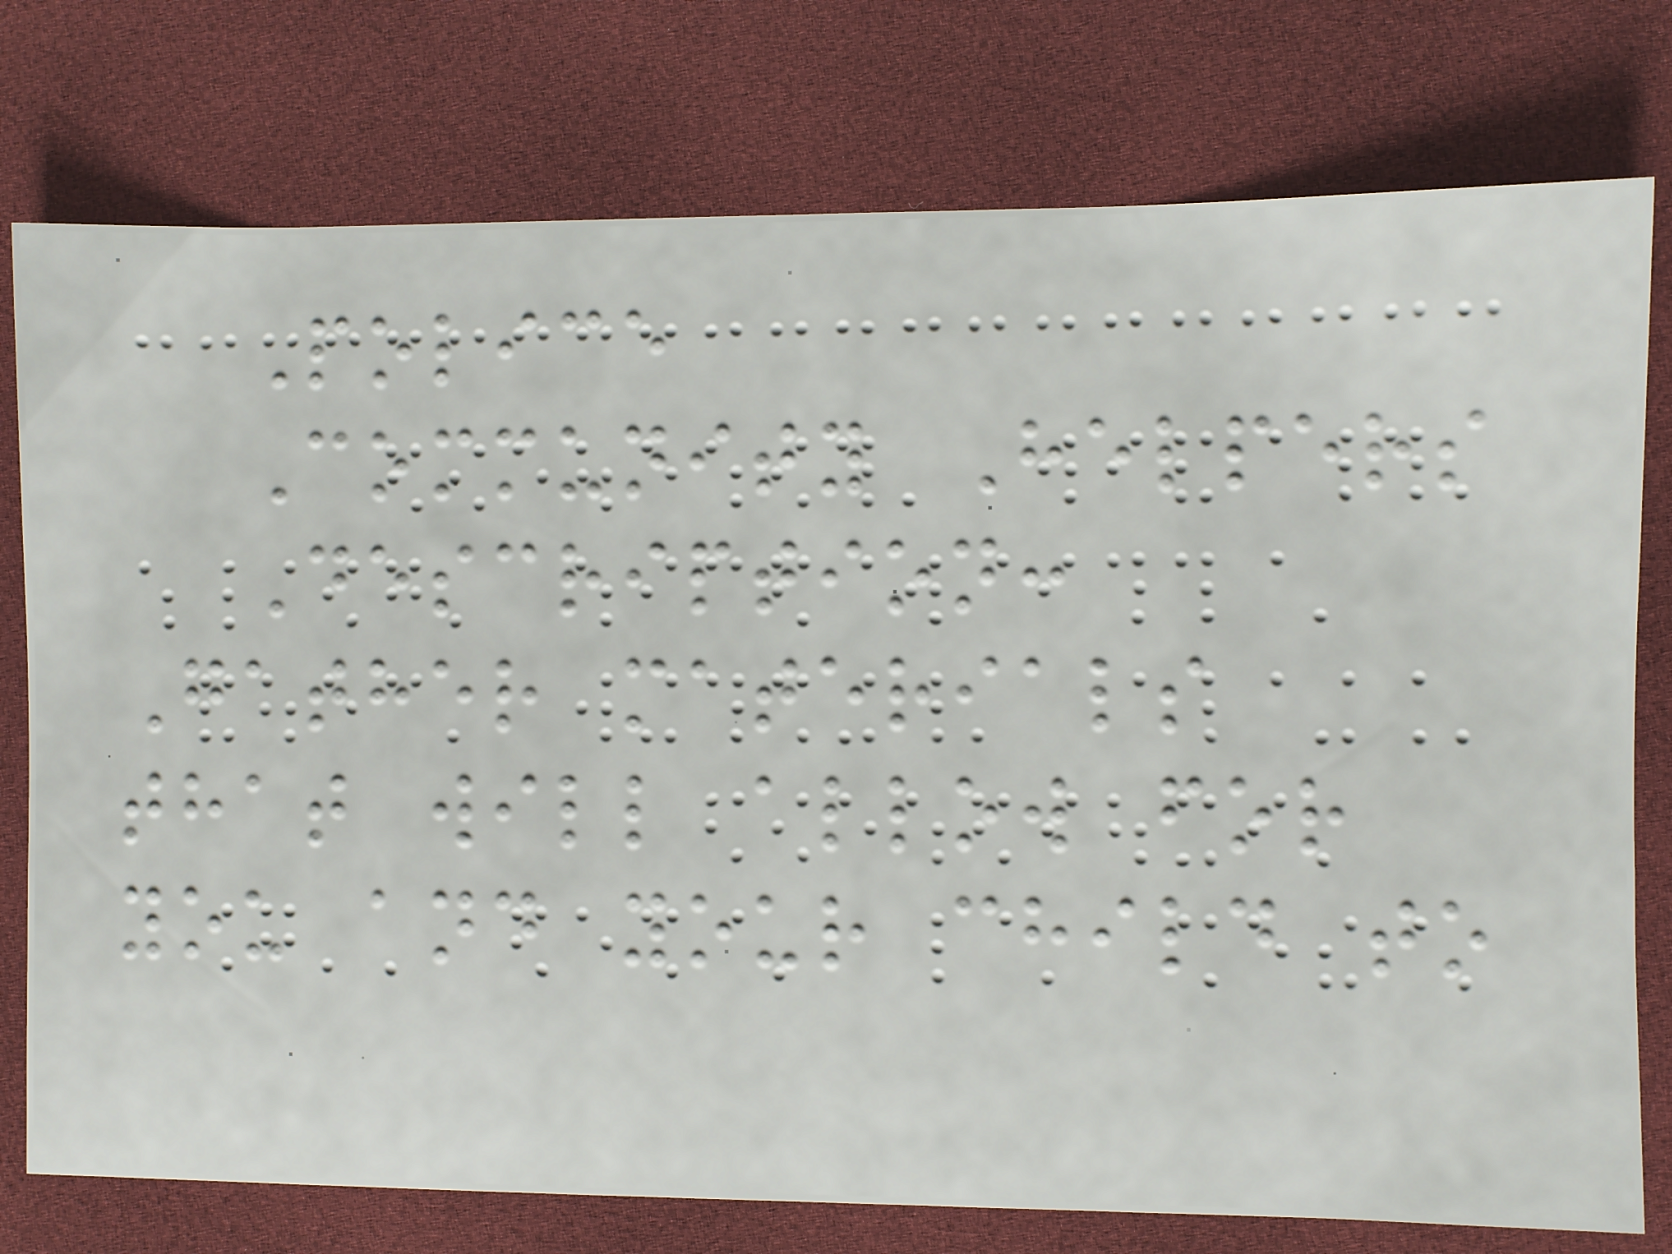Police
Community Helpers
Description:
Gather materials
that will allow for
you and your child to
